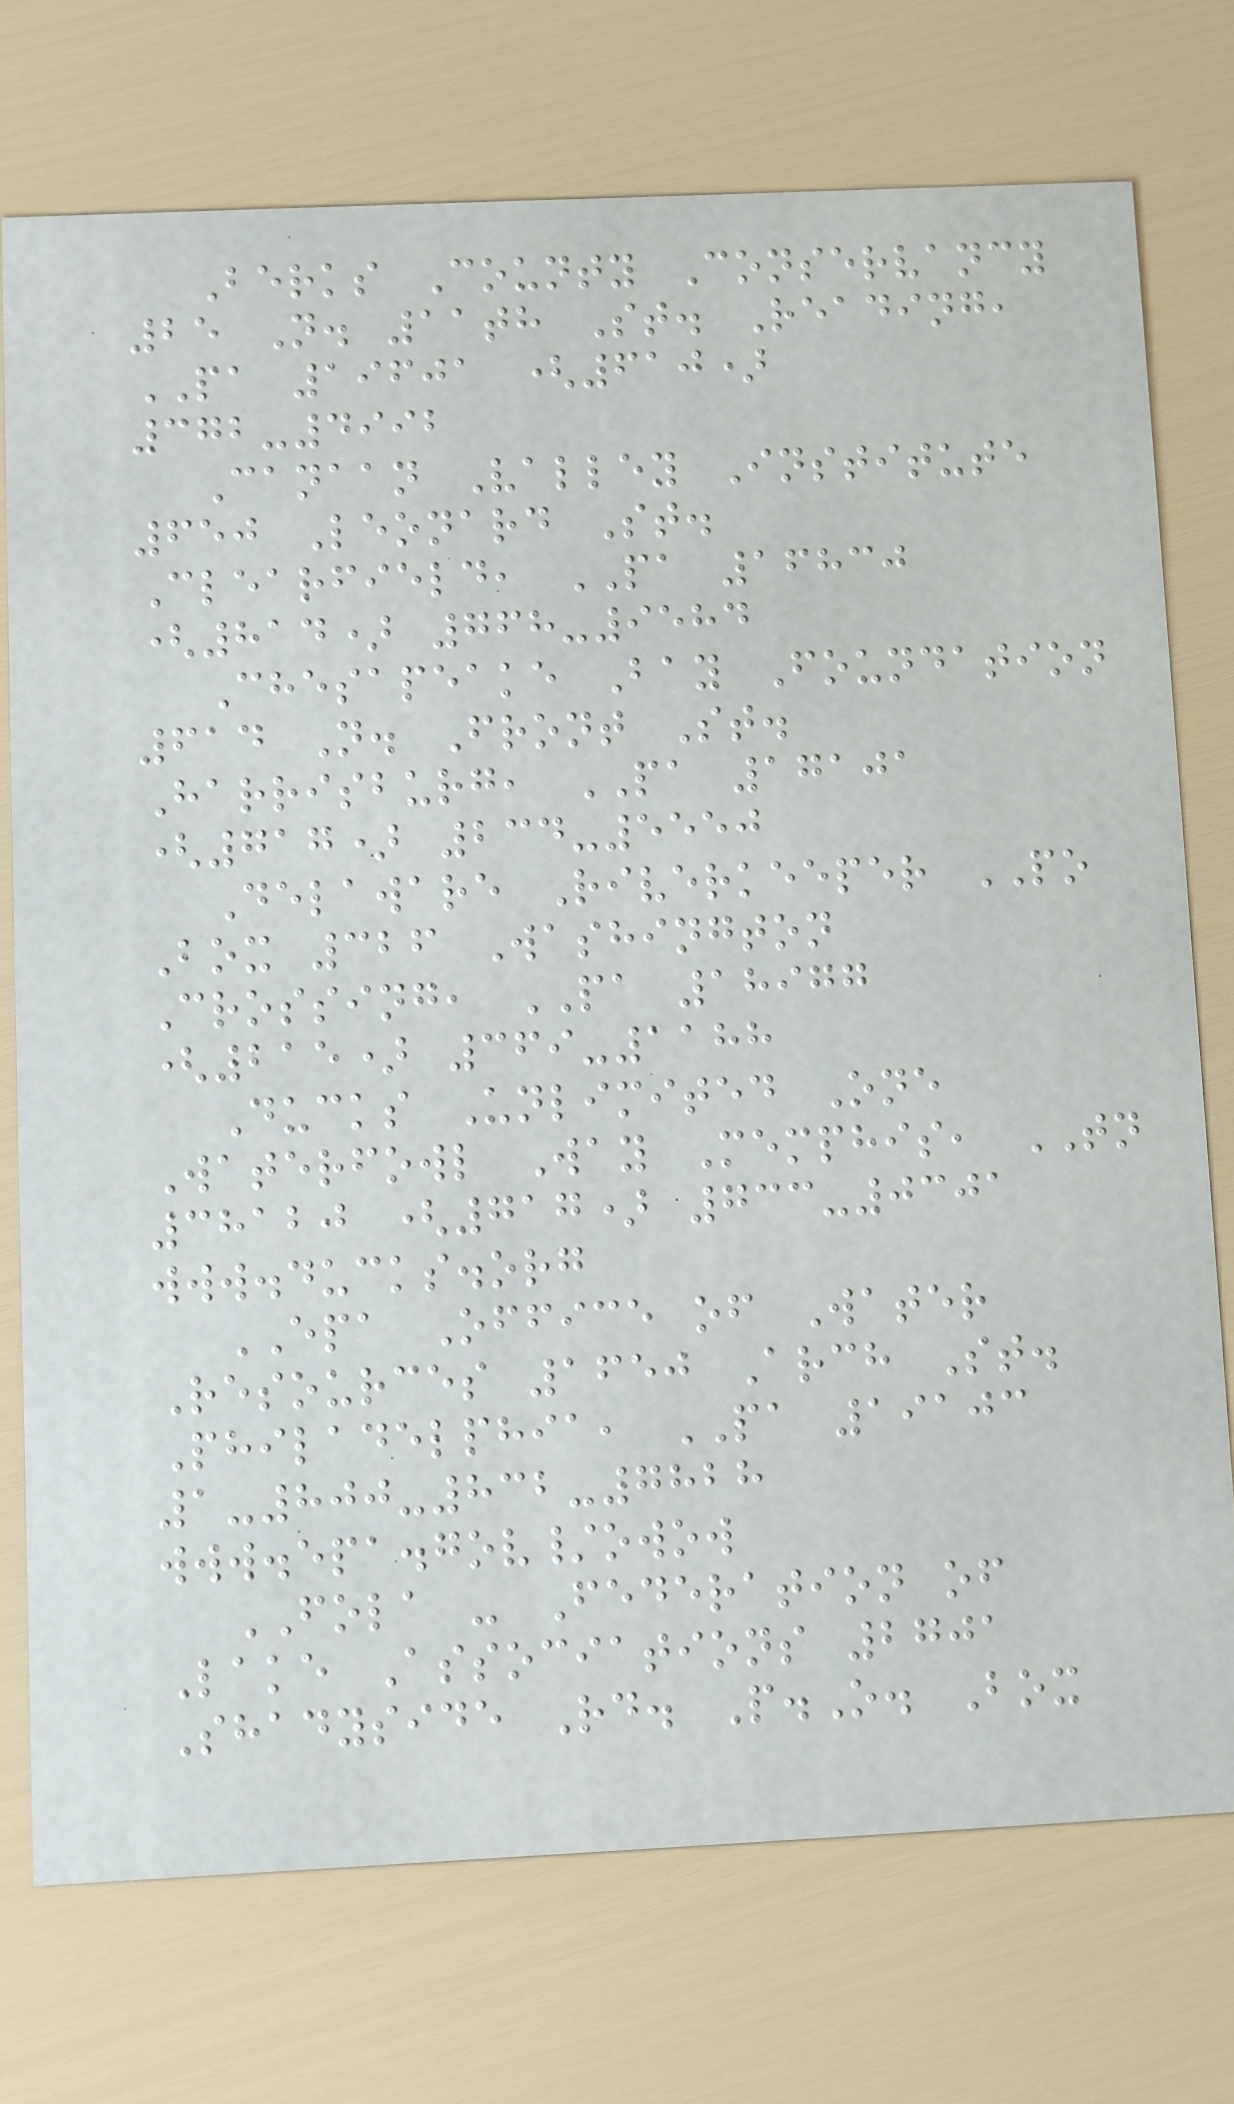Berks County Conservancy
25 N. 11th St. Reading,
PA 19601 (610)
372-4992
Canaan Valley Institute
650 Leonard St.
Clearfield, PA 16830
(814) 768-9584
Chesapeake Bay Foundation
614 N. Front St.
Harrisburg, PA 17101
(717) 234-5550
Delaware Riverkeeper PO
Box 326 Washington
Crossing, PA 18977
(215) 369-1188
Ducks Unlimited One
Waterfowl Way Memphis, TN
38120 (717) 733-0301
www.ducks.org
EPA Office of Water
Resources 1650 Arch St.
Philadelphia, PA 19103
1-800-832-7828
www.epa.gov/owow
FOLA - Federation of
Lake Associations 2701
Shadyside Rd. P.O. Box
